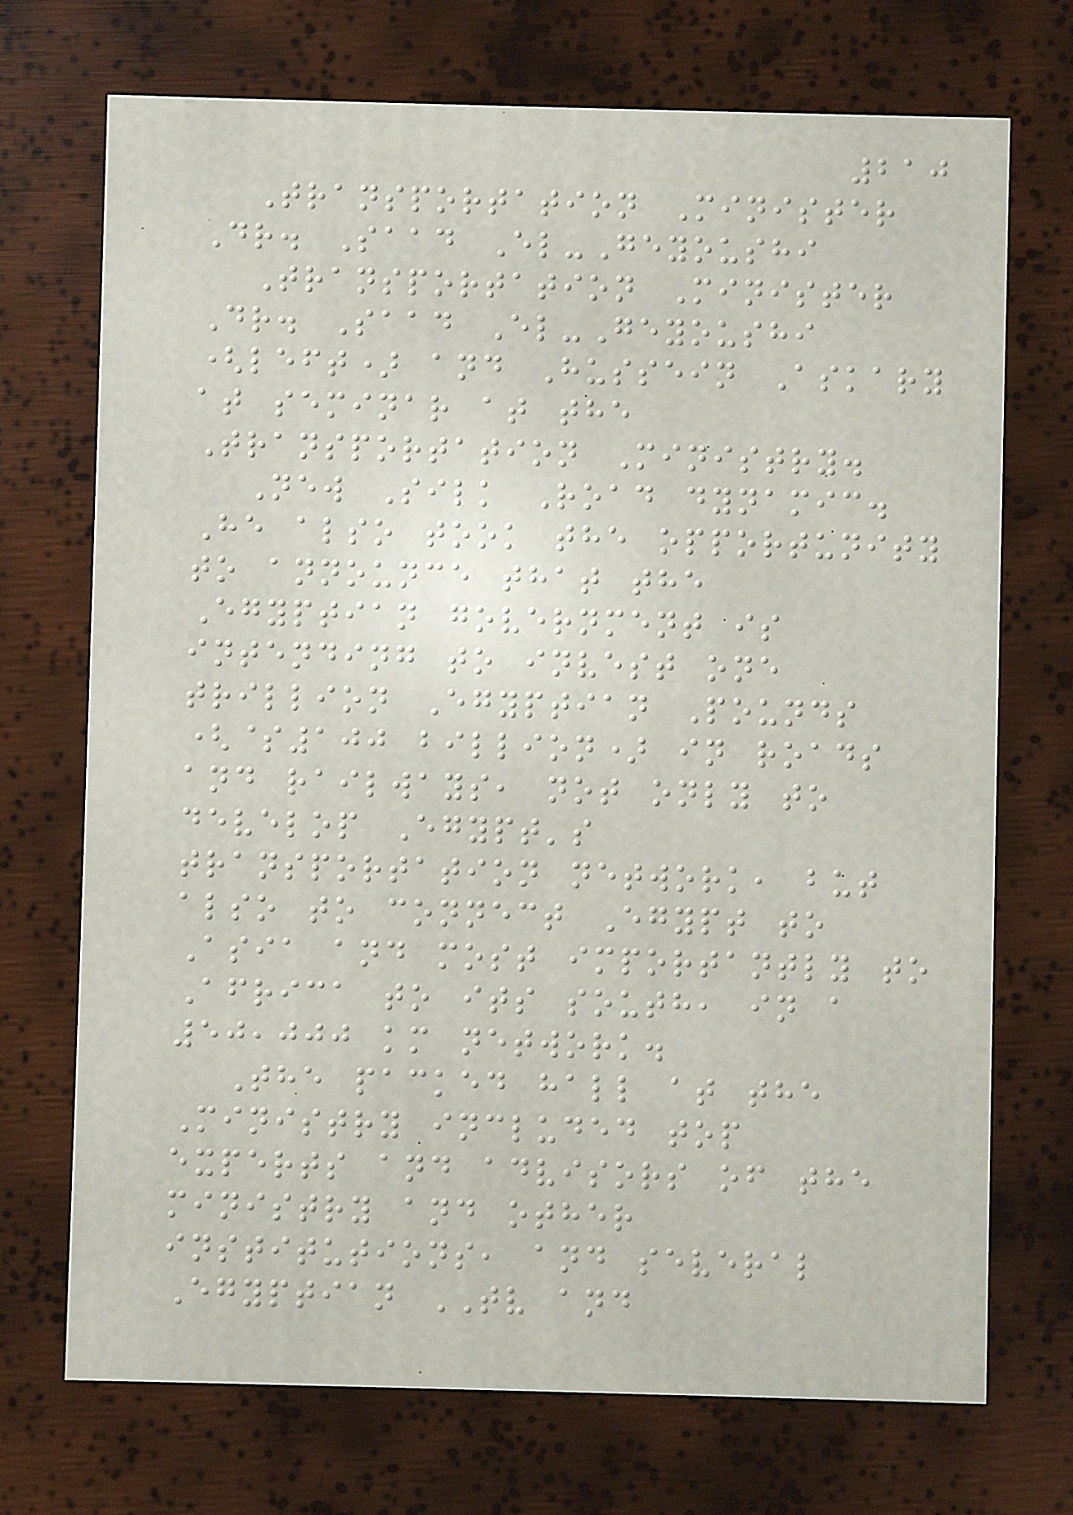210
Transportation Minister
Dr. Saad El-Geyoushi
Transportation Minister
Dr. Saad El-Geyoushi
(left) and Hussein Askary
at seminar at the
Transportation Ministry.
New Silk Road dynamic.
He also took the opportunity
to announce that the
Egyptian government is
intending to invest one
trillion Egyptian Pounds
($100 billion) in roads
and railways, not only to
develop Egypt's
transportation network, but
also to connect Egypt to
Asia and most importantly to
Africa to its south, in a
50,000 km network.
The packed hall at the
Ministry included top
experts and advisors of the
ministry and other
institutions, and several
Egyptian TV and
